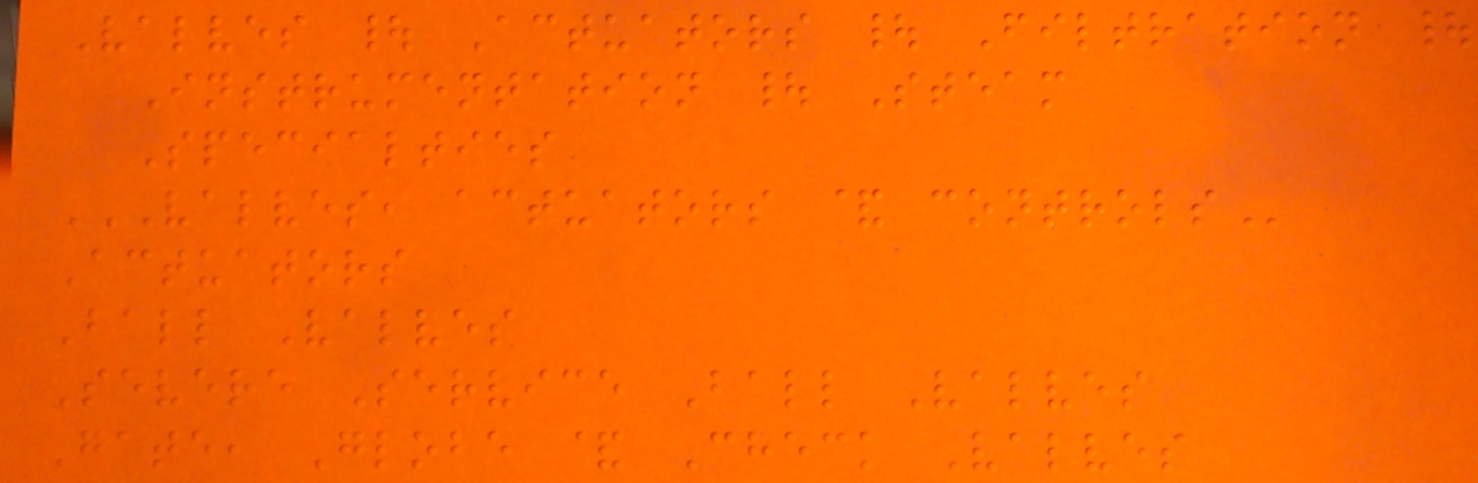Valves | Actuators | Filtration |
Instrumentation | Steam
Specialties
VALVES, ACTUATORS & CONTROLS
Actuators
Ball Valves
Severe Service Ball Valves
Gate, Globe & Check Valves
